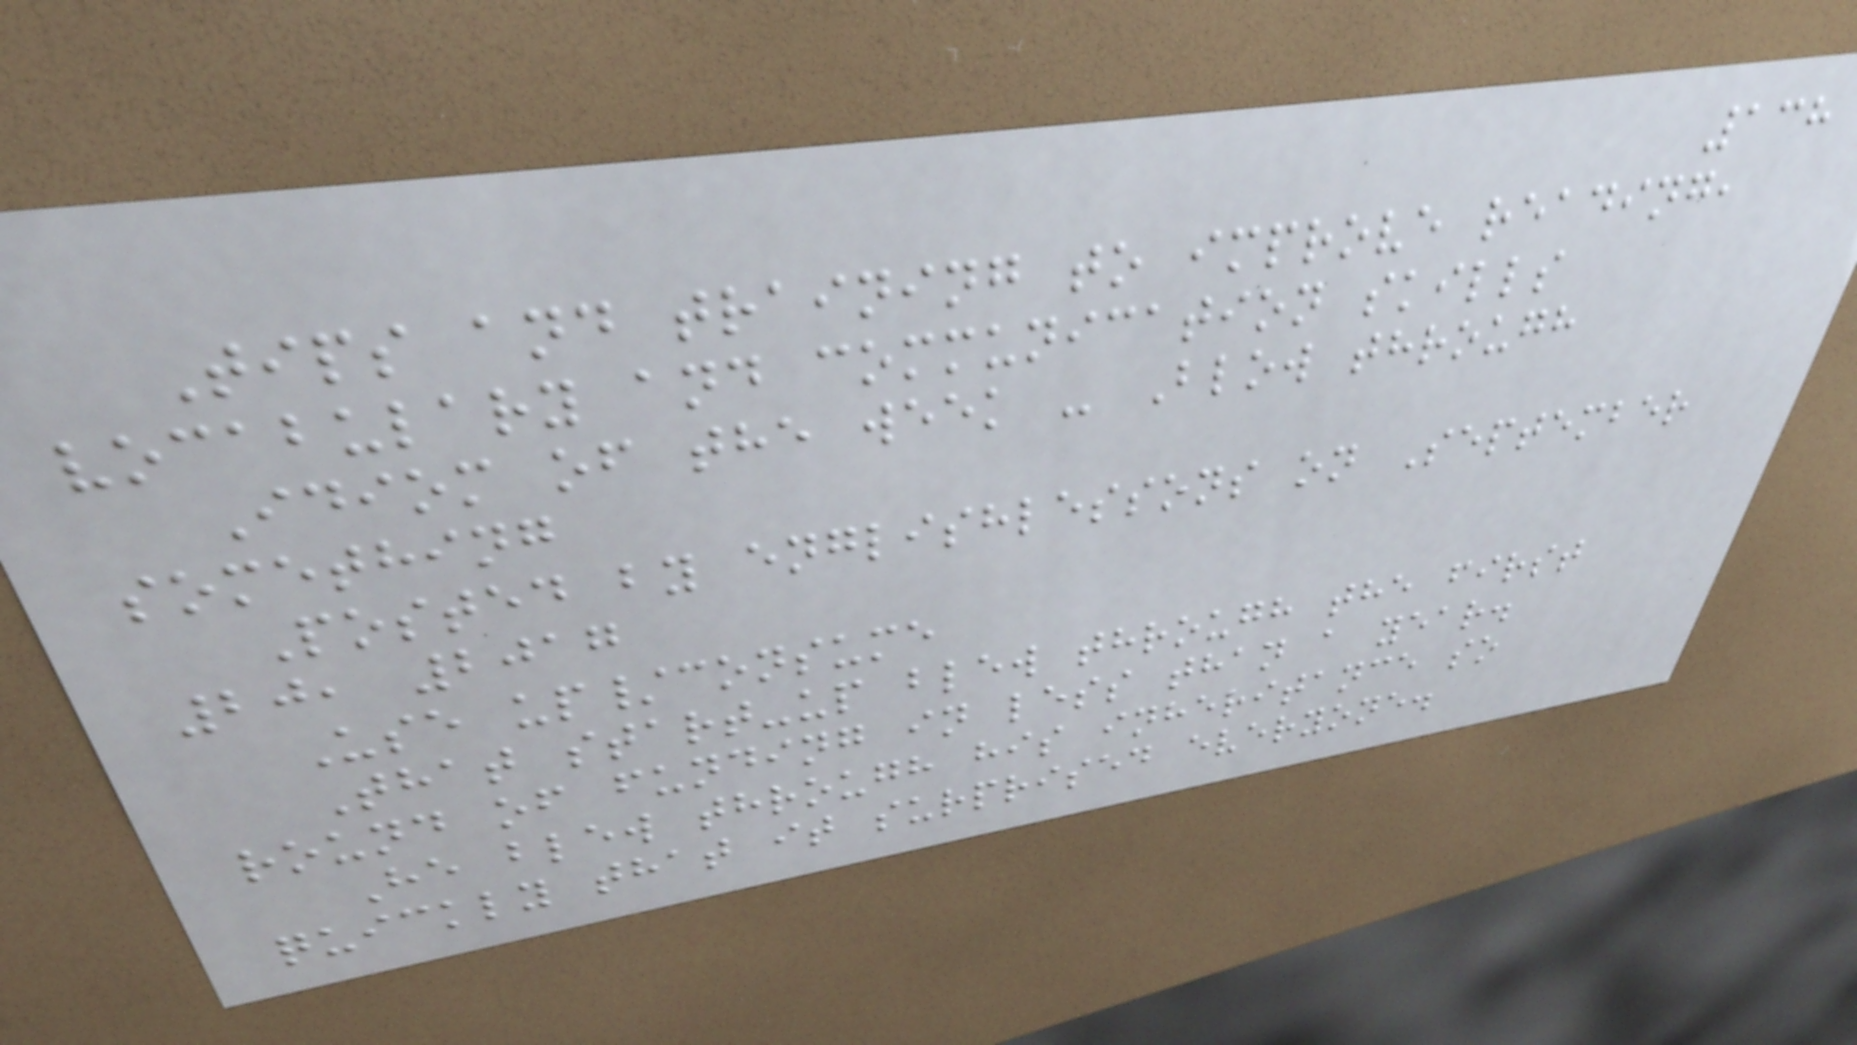138
Tips and training to improve reading,
vocabulary and communication skills
Idiom of the week - Blow through
something
Posted by englishlessons on September
20, 2017
Use up/consume
That start-up blew through the first
round of funding in less than a year.
He blew through his inheritance so
quickly that it surprised everyone.
